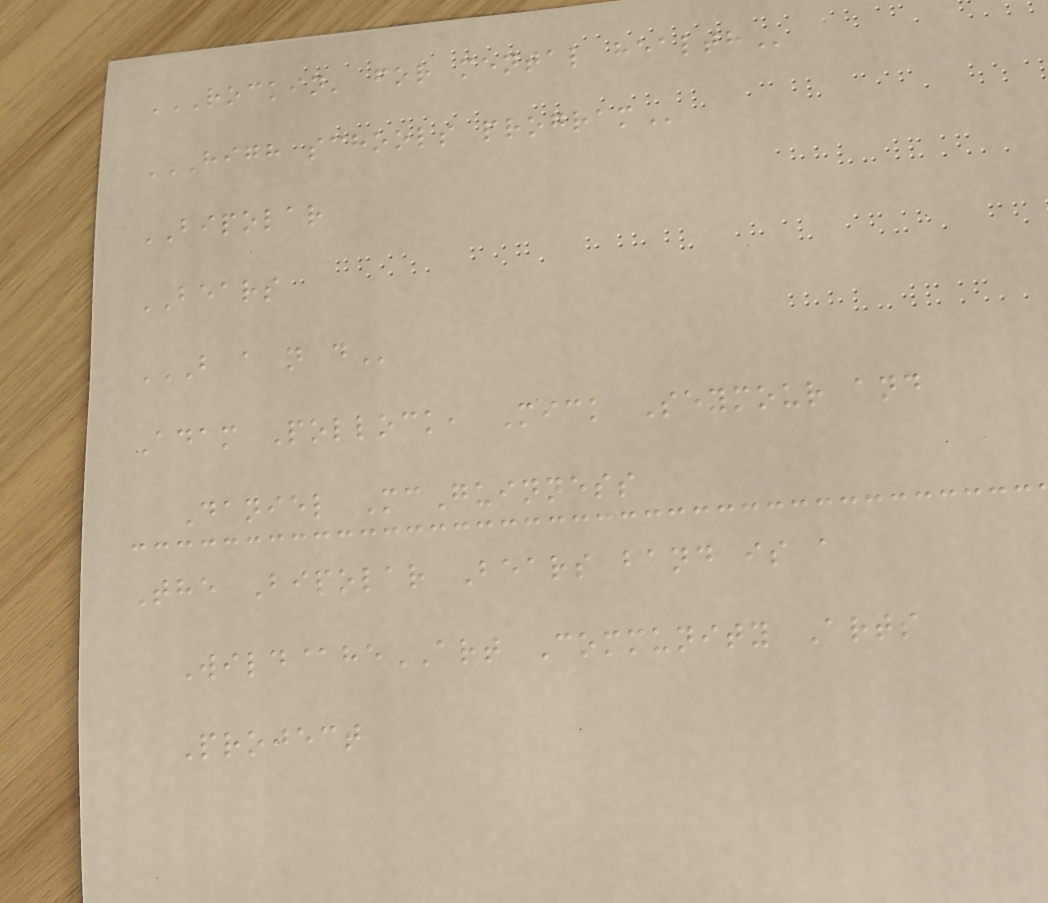ROCKIN' FOR MENTAL HEALTH
HIGH SCHOOLS PROGRAM
BIPOLAR
BEARS
B A N D
Adam Pollock, Mick Seymour and
Daniel McGuinness
The Bipolar Bears band is a
Wild@heART Community Arts
Project
